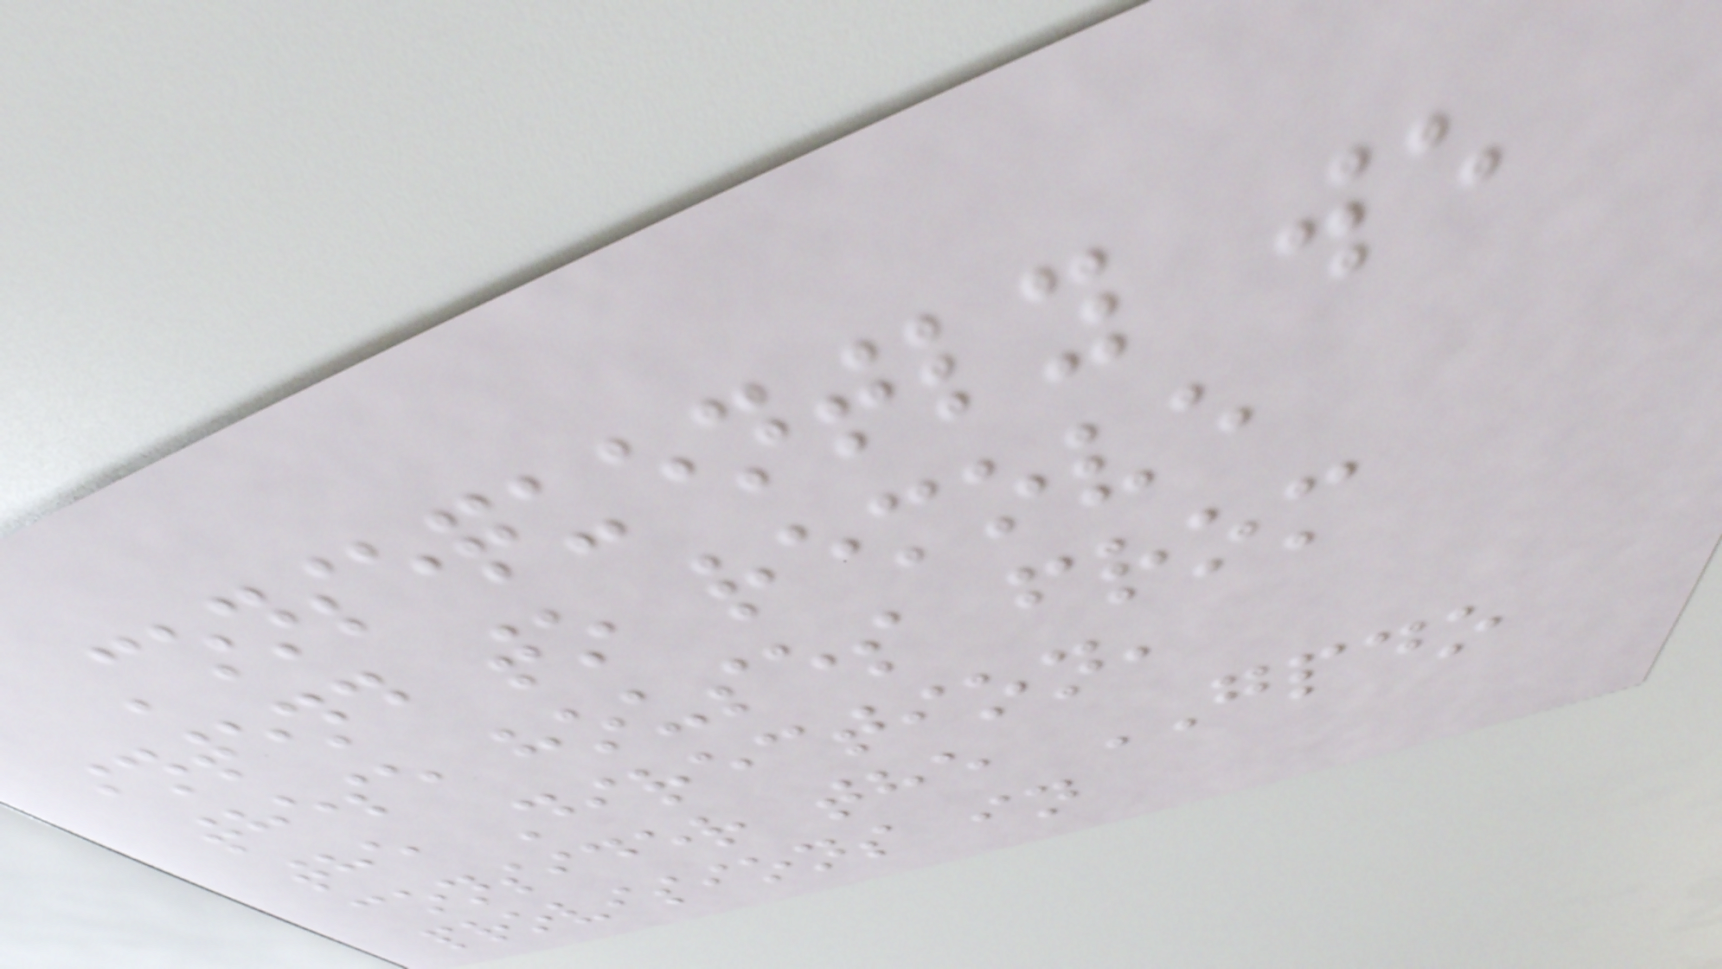Consequently we
intend to remove
these houses from
the Direction,
consider the GPDO
provisions in
